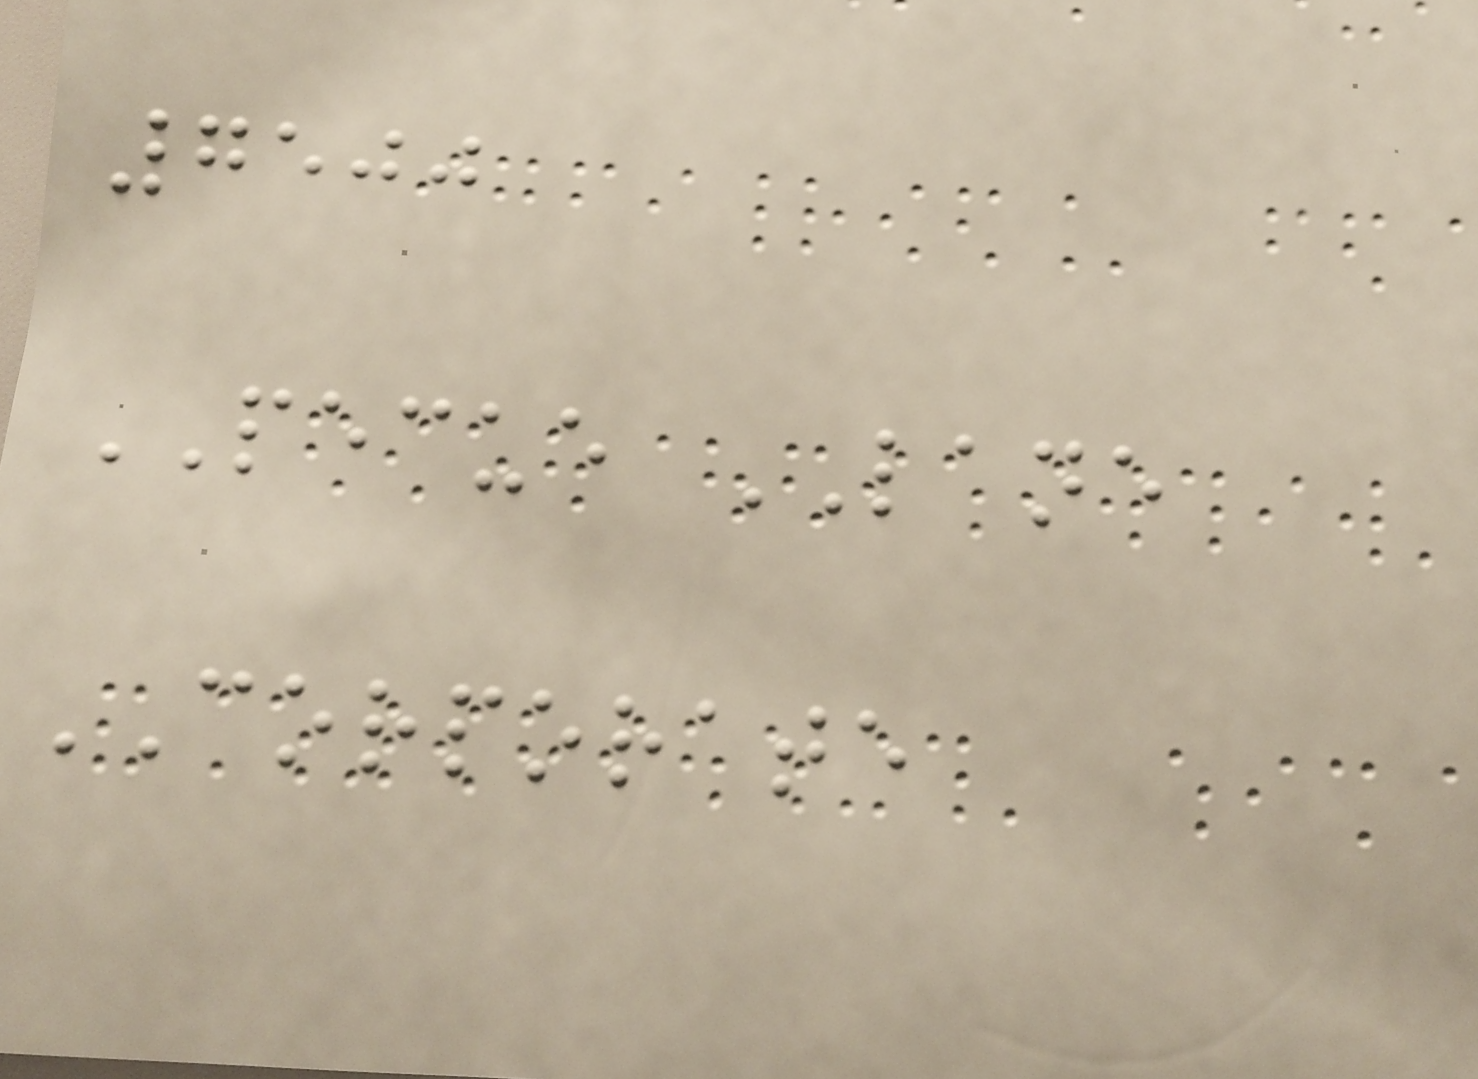7500
PECUE LANE
CORPORATE
